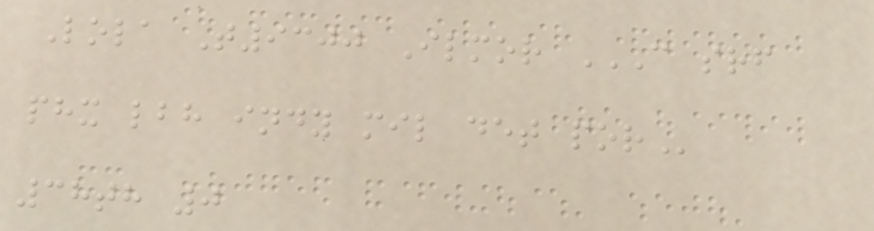Lola T9300 Ilmor C SRF
PHX LBH INDY MIL DET POR
38th 0
